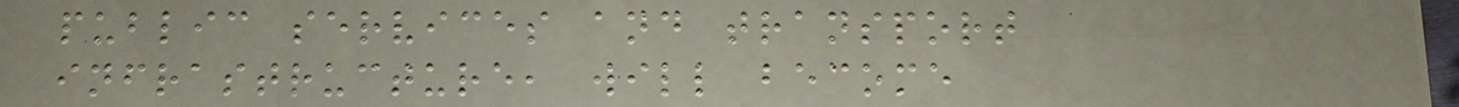public services and transport
infrastructure, will become
